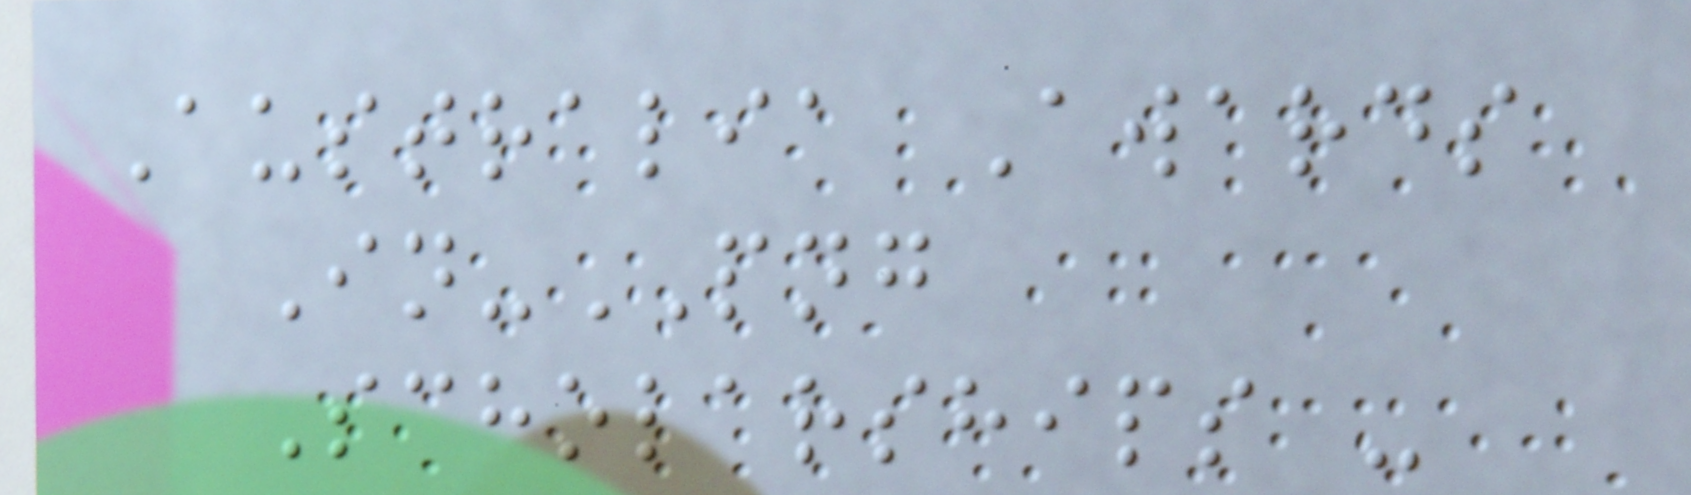Australia Awards
In-PNG
Scholarships -
